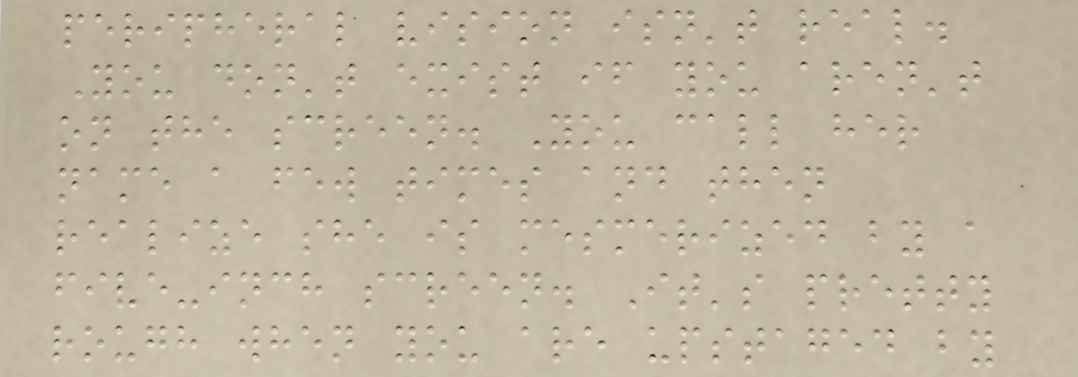peripheral vision isn't real.
You don't exist if you aren't
on the screen. You call her
name a few times and then
realize she is mesmerized by a
five-inch screen. It's pretty
rough when you are upstaged by
